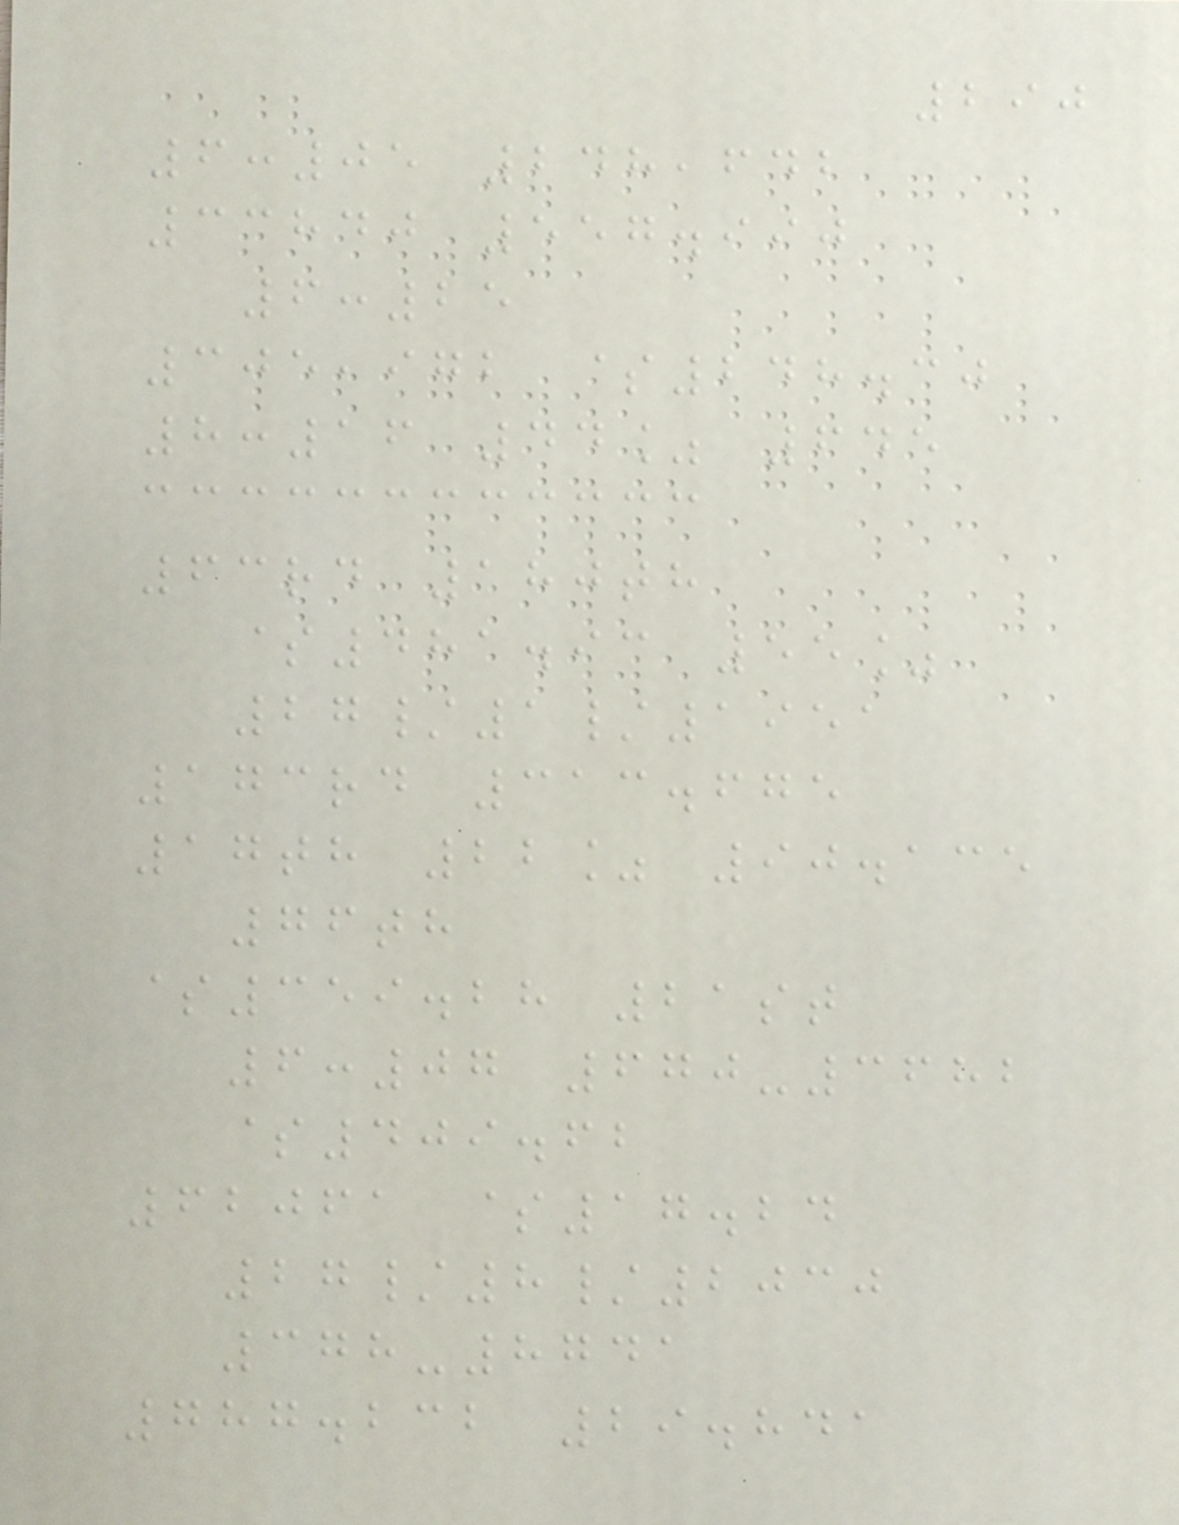290
6:05 248,642
33840 557.990
6:25
305,972 $248.30
8:16 44% 645
63rd 180th
$481.93 55%
27/1/1951
173rd 313.675
17th 22% 90.135
76th
$359.28 21st
6:07 670-3682
$409.62
62061 $17.24
27/8/2030
378-8741
787.232 29.841
